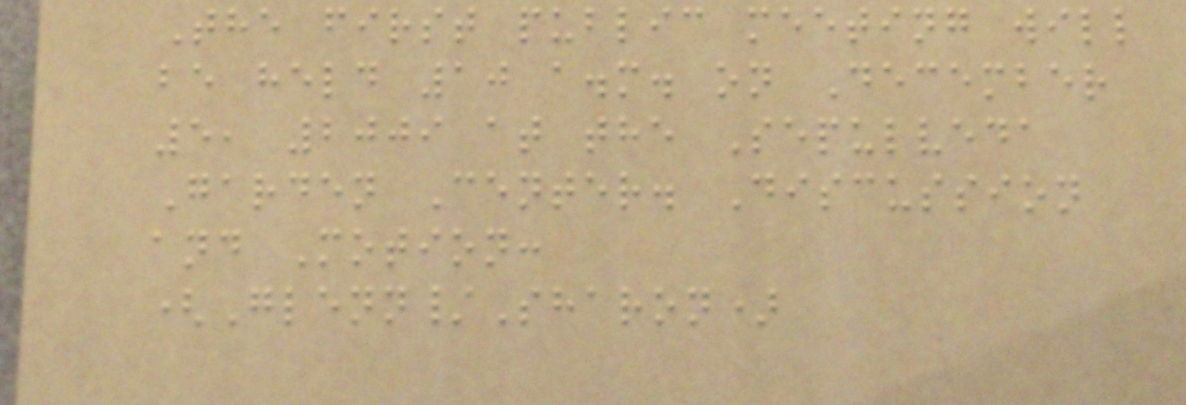The first public meeting will
be held 10 a.m. on December
5, 2009 at the Sepulveda
Garden Center. Discussion
and Motion:
(Glenn/Sharon)
